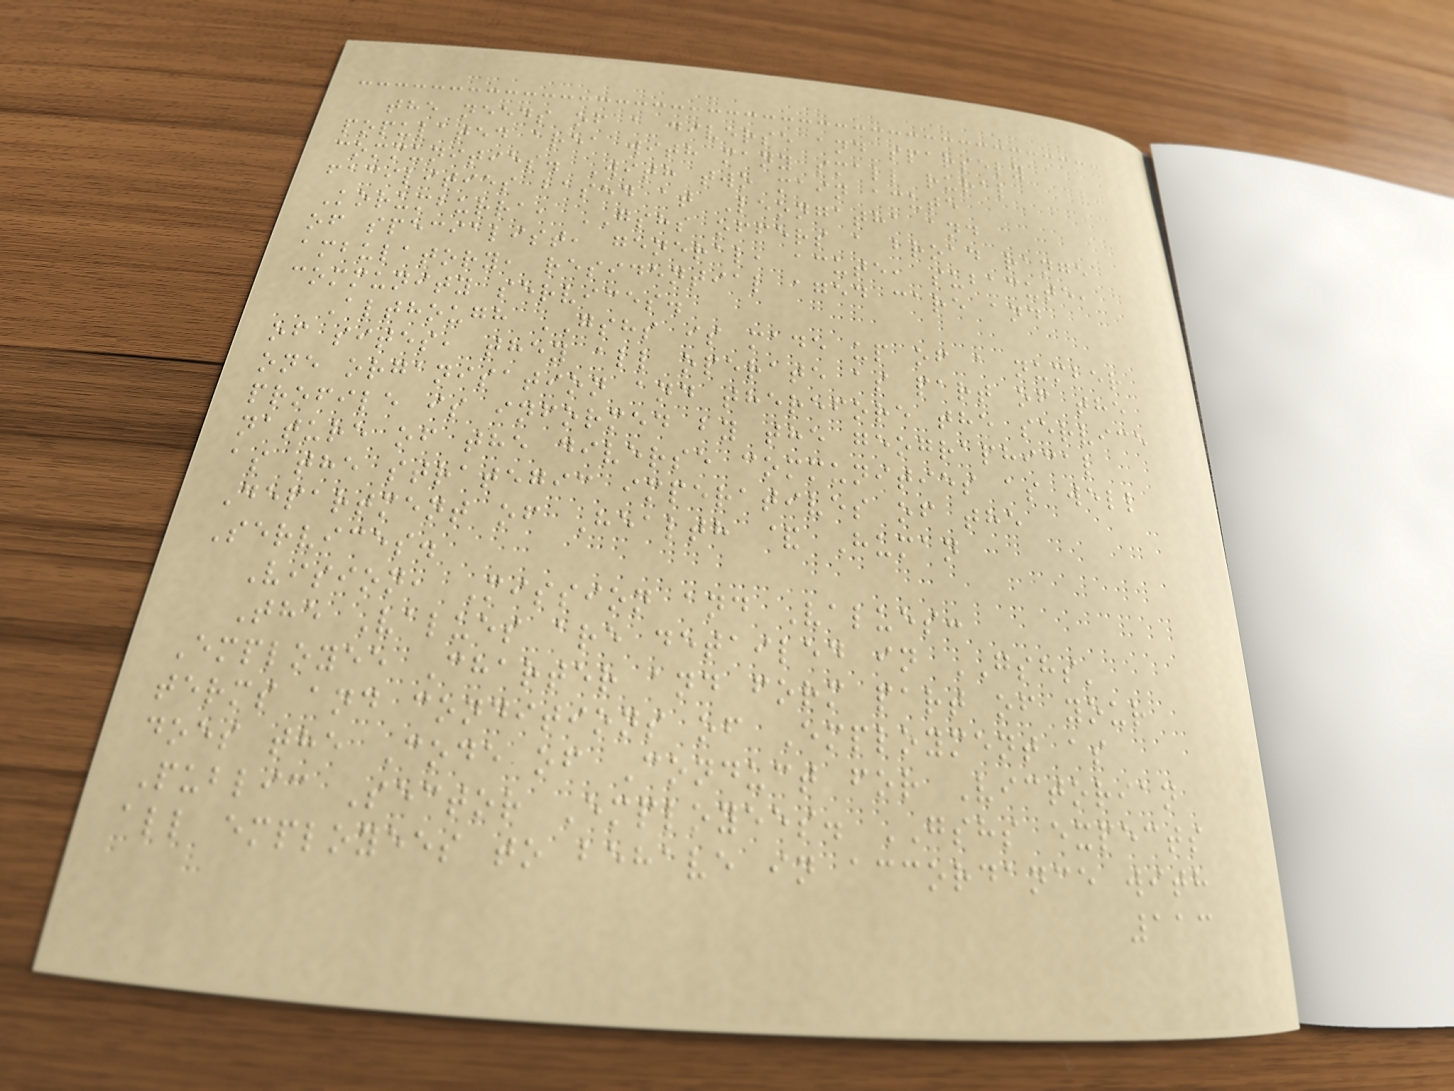the needs of a diverse and sparsely
populated area with many small rural
communities. With two main acute
facilities based at Leongatha and
Korumburra, GSHS offers a broad range
of specialist, general, acute, subacute,
ambulatory, residential aged care and
community services.
Although GSHS is made up of a number
of sites, they all operate as part of the
one organisation and therefore the service
profile is informed by the geographical
nature of the diverse communities as well
as the strategic imperatives of the
Department of Health & Human
Services.
Vision, Mission and Values:
The Values are detailed in GSHS'
Employee Charter and form part of your
terms and conditions of Employment as
does the Code of Conduct for Victorian
Public Sector Employees. GSHS expects
all employees to behave in accordance with
113
